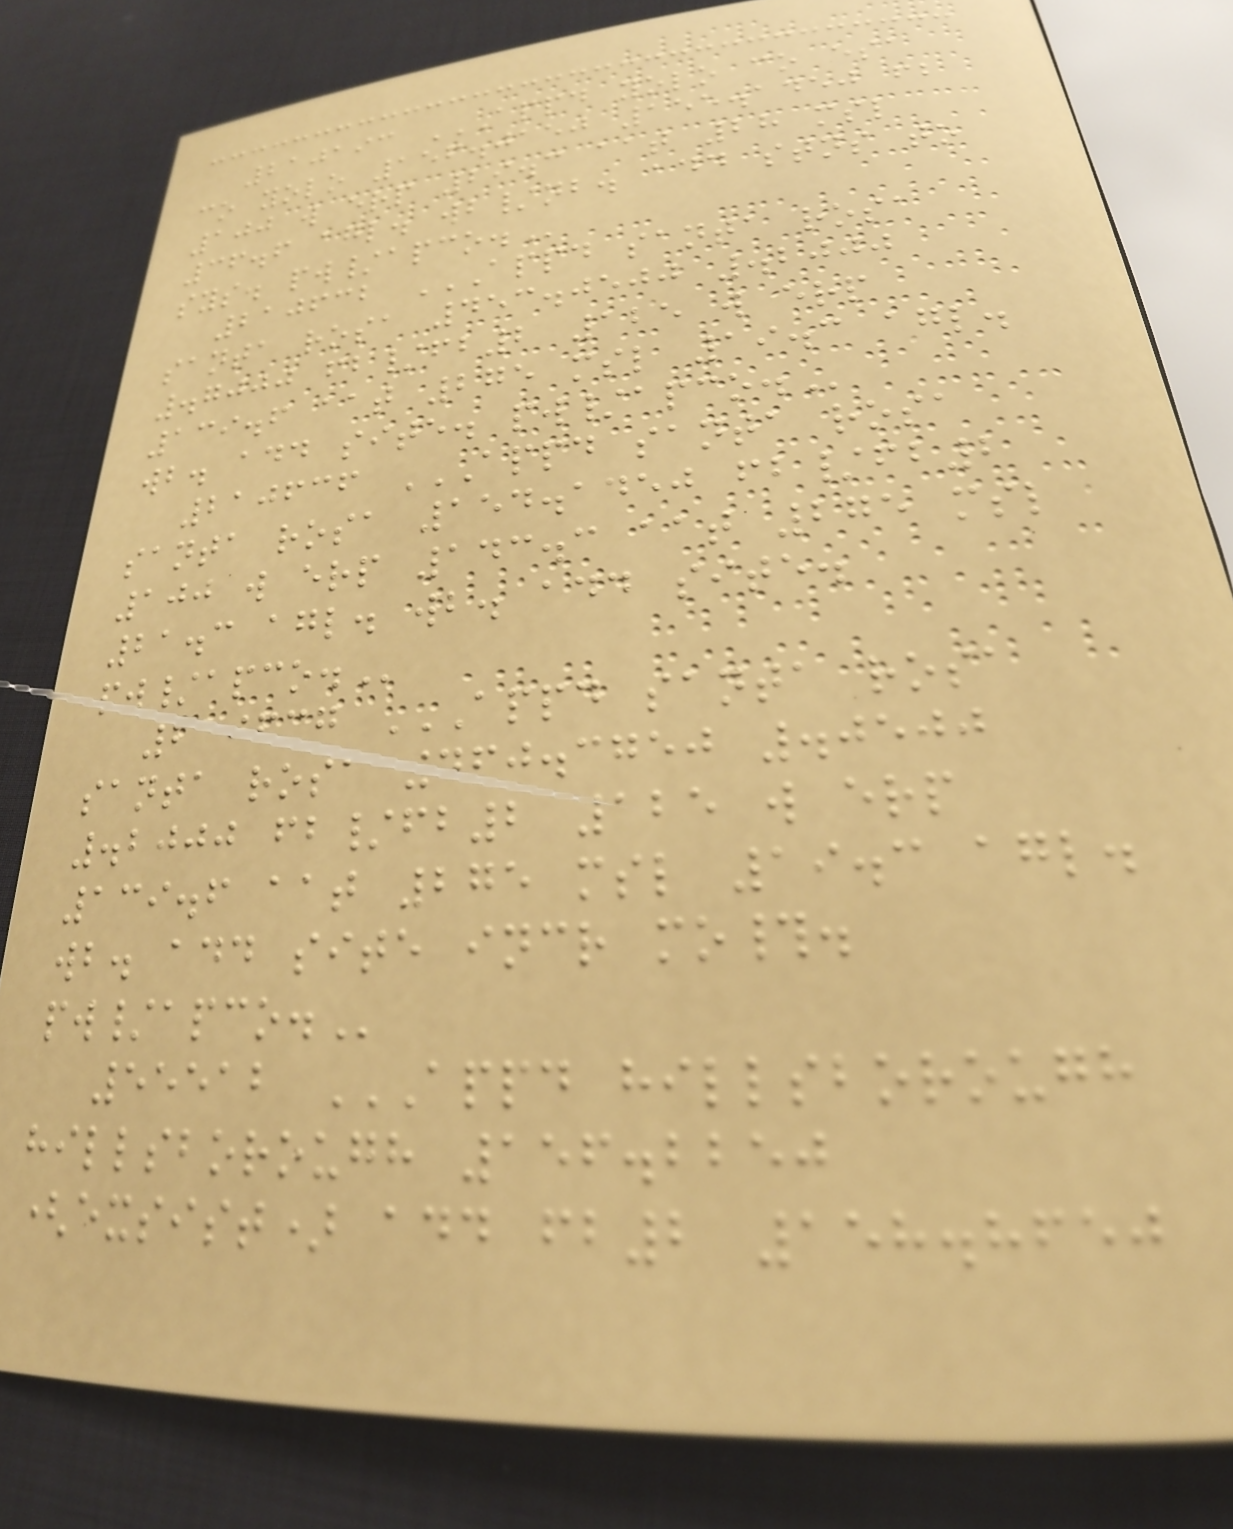210193 APPD YOLO CO ESA
CO YOLO 156.0150 155.1450 FB
100 W ERP 29.3 AAT 28 MSL
36.6 AGL. WB/NB. ADD STNS TO
SYS. PW/APCO.
210632 APPD SANTA ROSA
SANTA ROSA 453.0500 .2000
.7000 FB/FB2 125 W ERP
139.6 AAT 275 MSL 19.3 AGL.
WB. ADD SITE. PW/APCO.
210636 APPD SANTA ROSA
SANTA ROSA 154.1450 FB/FB2
100 W ERP 143.3 AAT 275 MSL
21.3 AGL. WB. ADD SITE.
PW/APCO.
210637 APPD SANTA ROSA
SANTA ROSA 460.3750 .0500
.2000 FB/FB2 125 W ERP
139.6 AAT 275 MSL 19.3 AGL.
WB. ADD SITE INCR MO#.
PW/APCO.
55512 APPD HILLSBOROUGH
HILLSBOROUGH 156.2250
(EXSIST) ADD FB2 158.8650
